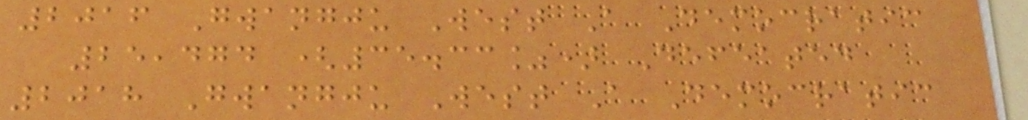2016 Gwangju West A Democratic
25,474 (35.33%) Defeated
2018 Gwangju West A Democratic
